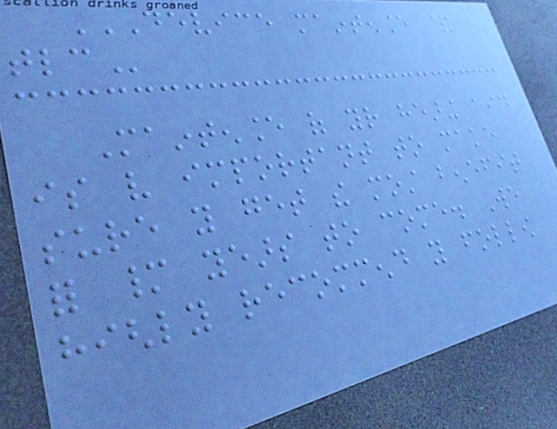DEVICE MAINTENANCE &
TLC
Maintenance of your hearing aid
is very important to make
sure you get the most benefit
for many years to come. We
highly recommend you follow
